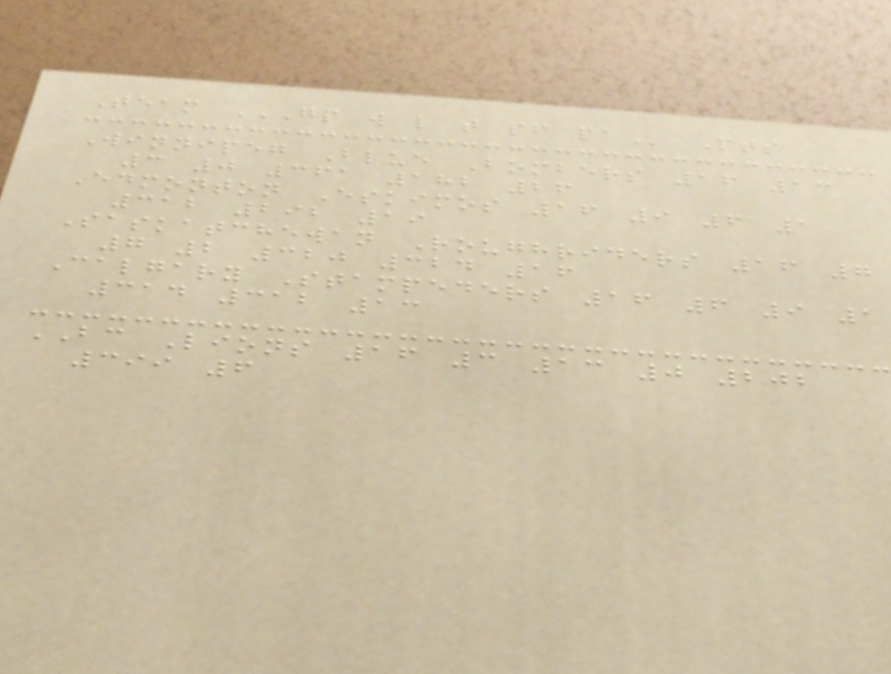Team GP W L T PF PA Pts
Winnipeg Blue Bombers 16 13
3 0 361 182 26
Edmonton Eskimos 16 9 6 1
312 292 19
Saskatchewan Roughriders 16 7
7 2 320 324 16
Calgary Stampeders 16 6 9 1
314 312 13
BC Lions 16 3 13 0 202
399 6
